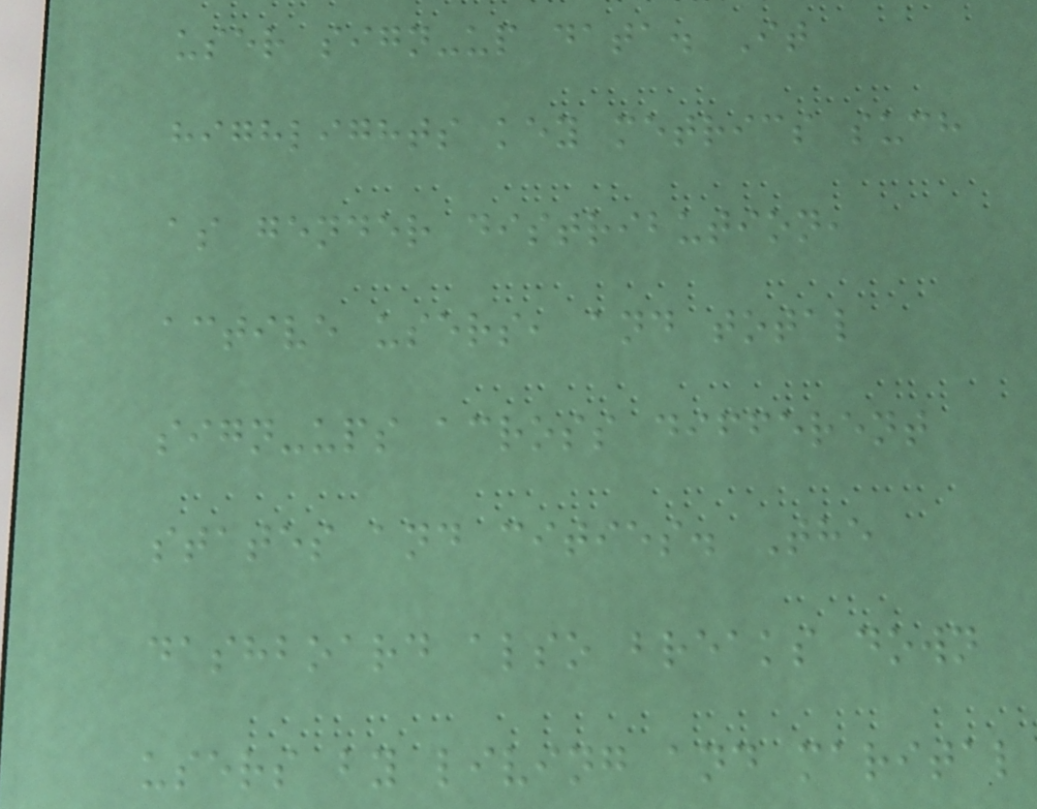user sign-up data. It
highlights key metrics such
as gender distribution,
active users, and total
sign-ups across different
states and cities. The
dashboard also breaks down
users by living and marital
